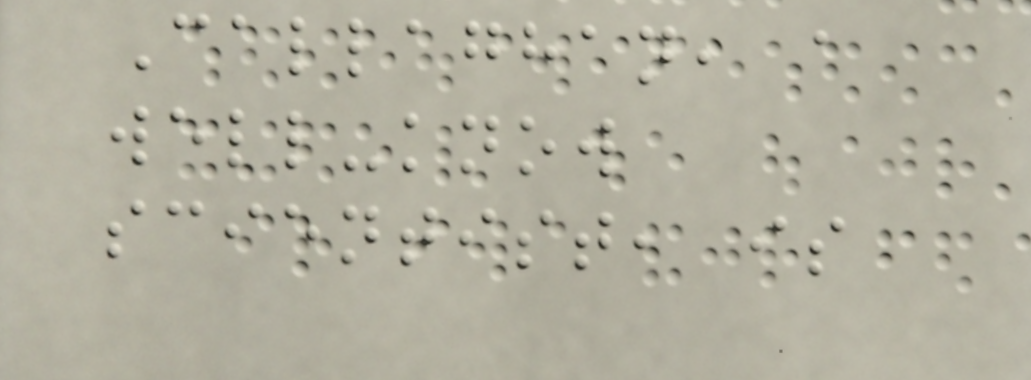Callaghan, a
well-know
scientist, is
